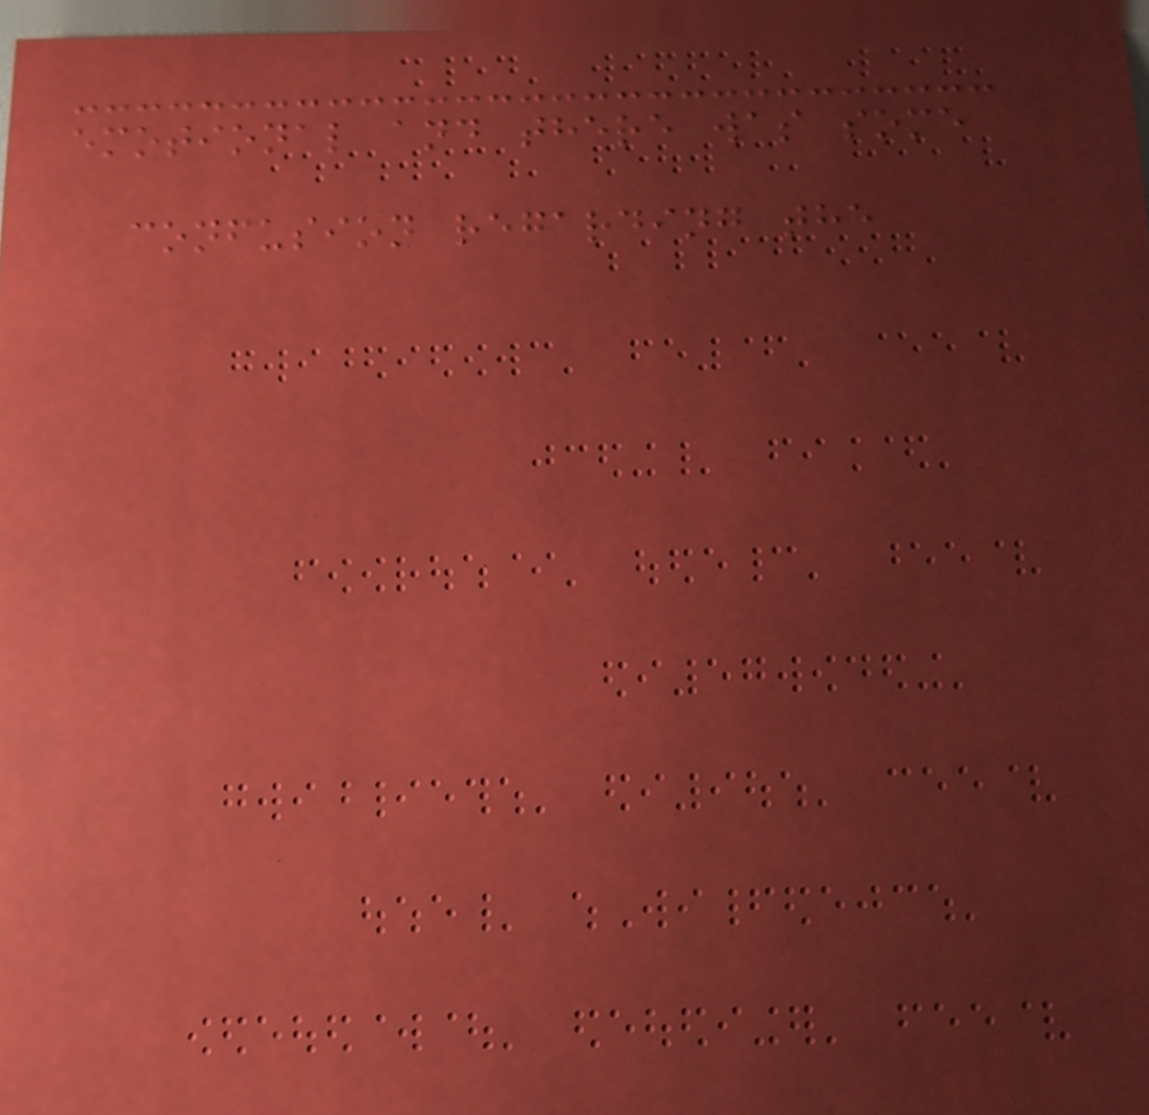emotional and there was some
confusion regarding the
